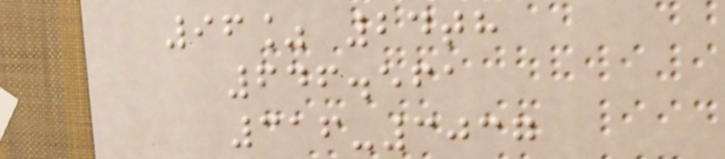96% 24th
646.561
316-3037
